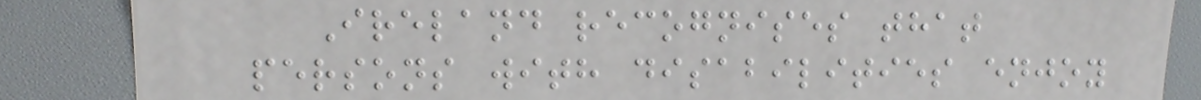Ireland recognises that
persons with disabilities enjoy
